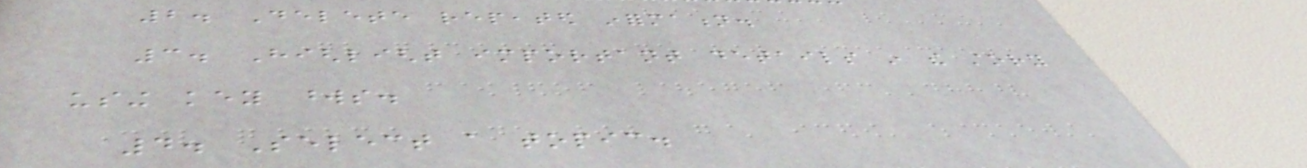2. Delete repeated information.
3. Highlight important details in the story
using key words.
4. Select a topic.
